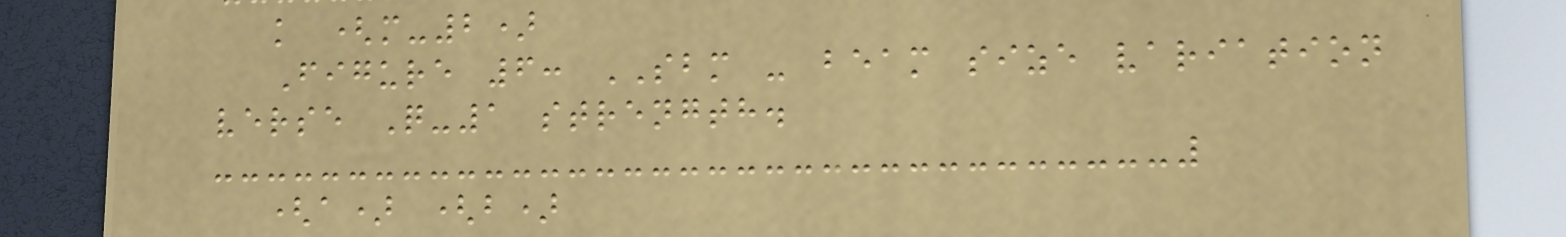k (m-2)
Figure 6: SBM - beam size variation
verse Q-1 strength.
(a) (b)
